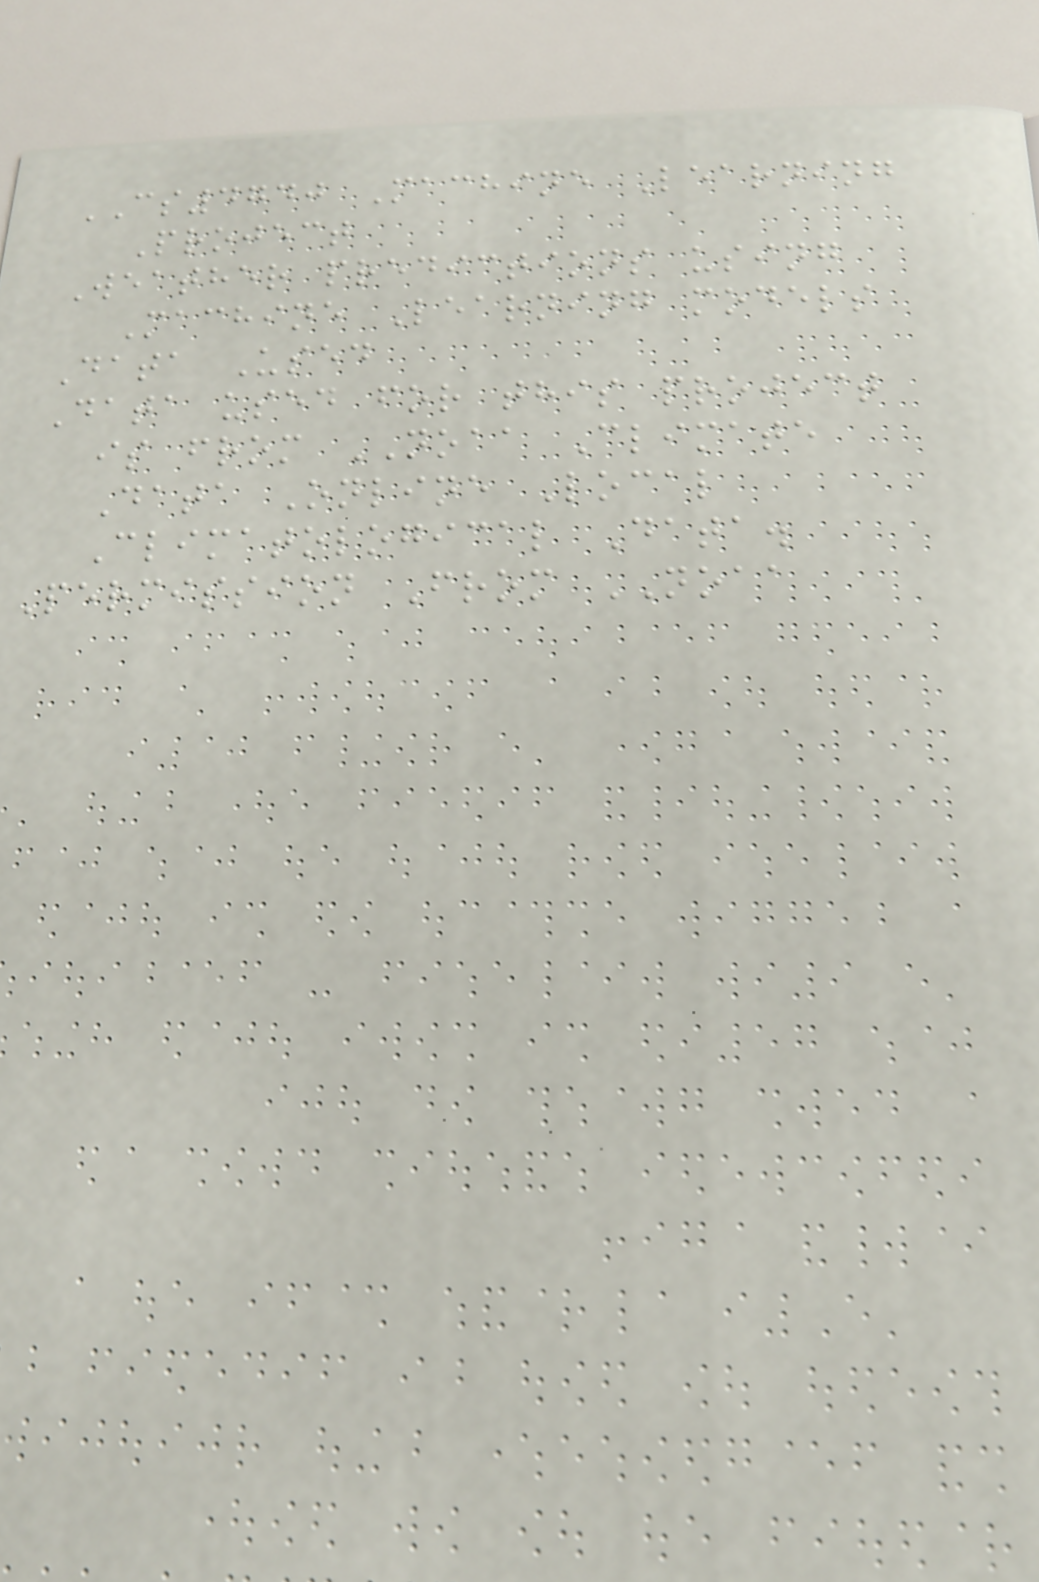CS4740 Machine Learning
Project
Weather predictions using
Machine Learning models
Data Used
Data used for this project
is from NOAA Climate
Data Online Local
Climatological Data.
Permission From NOAA
